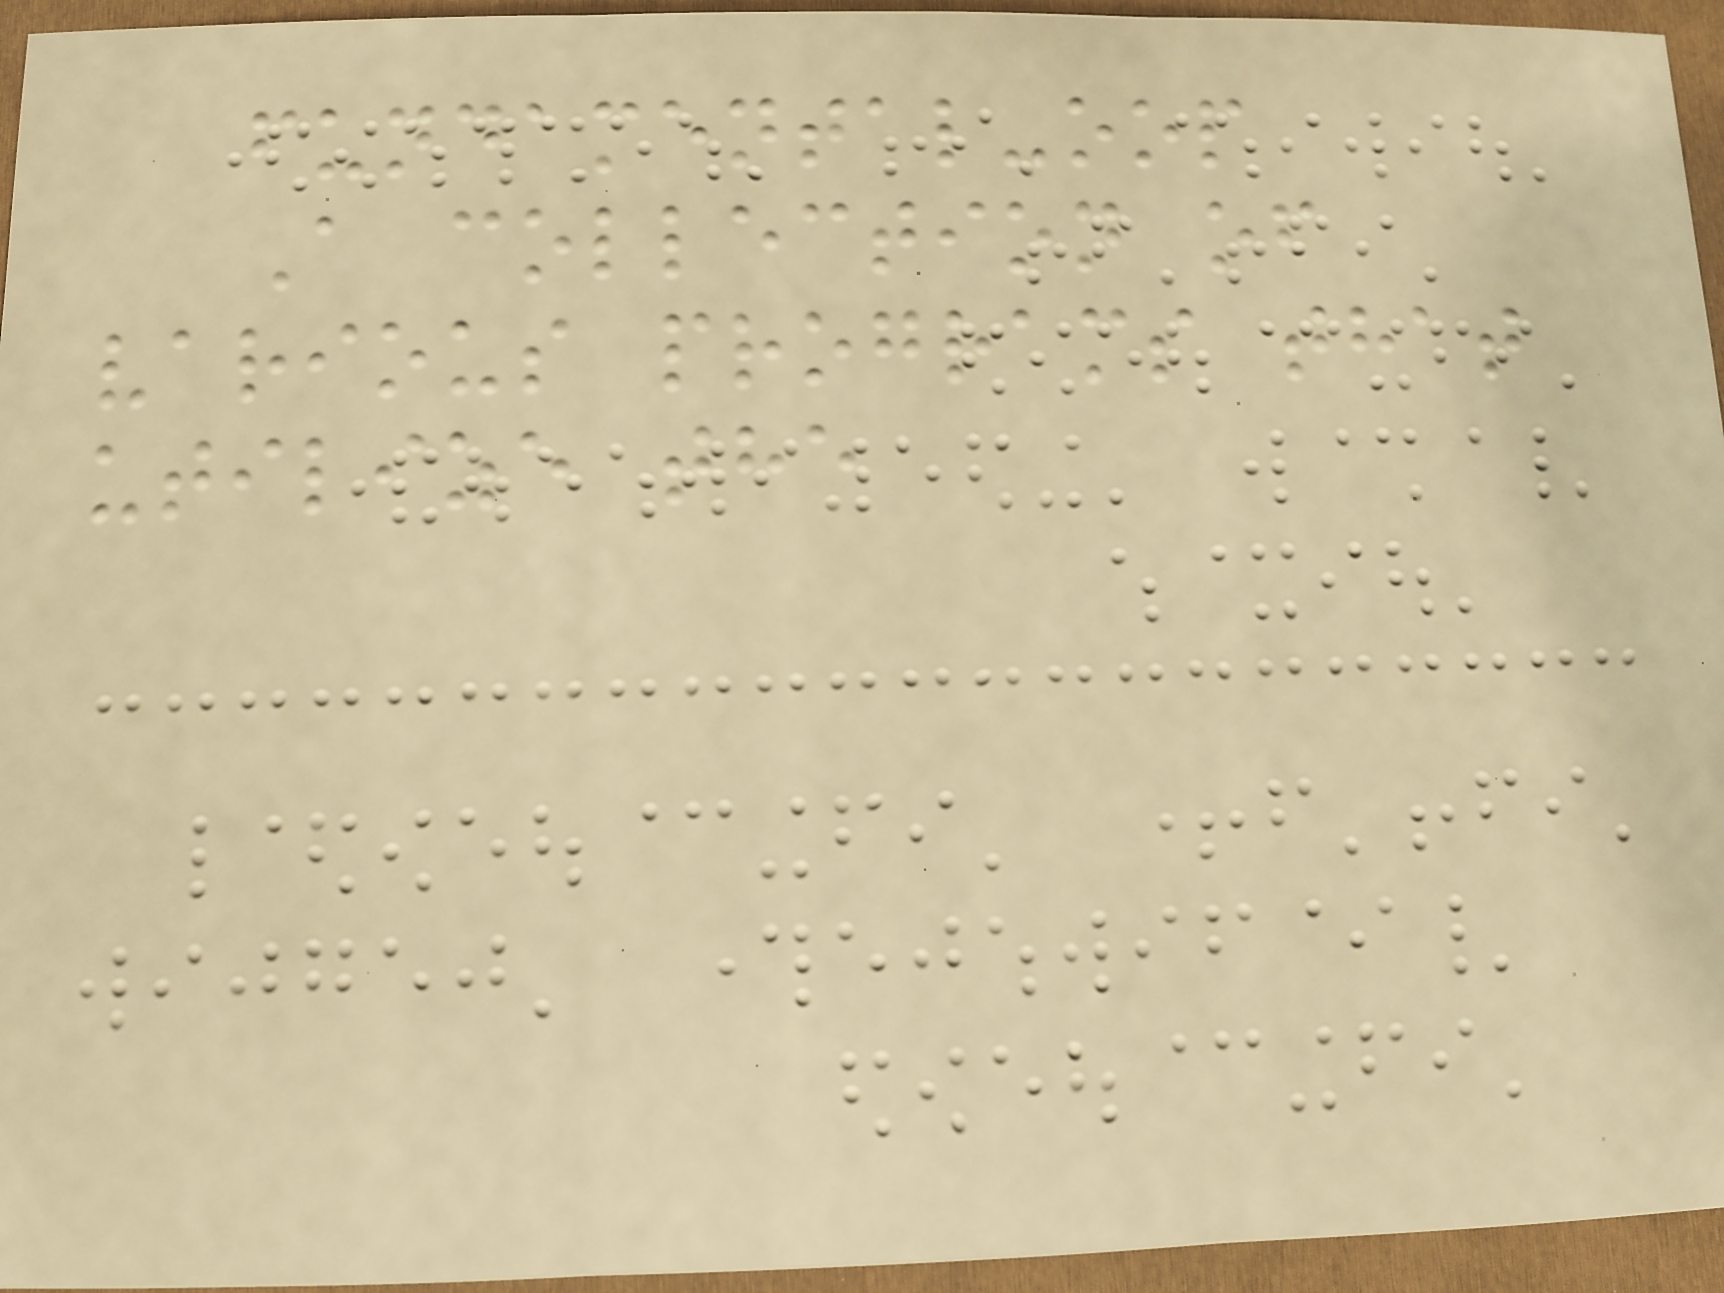fundamental-oop
A collection of
various programs that
utilize the
